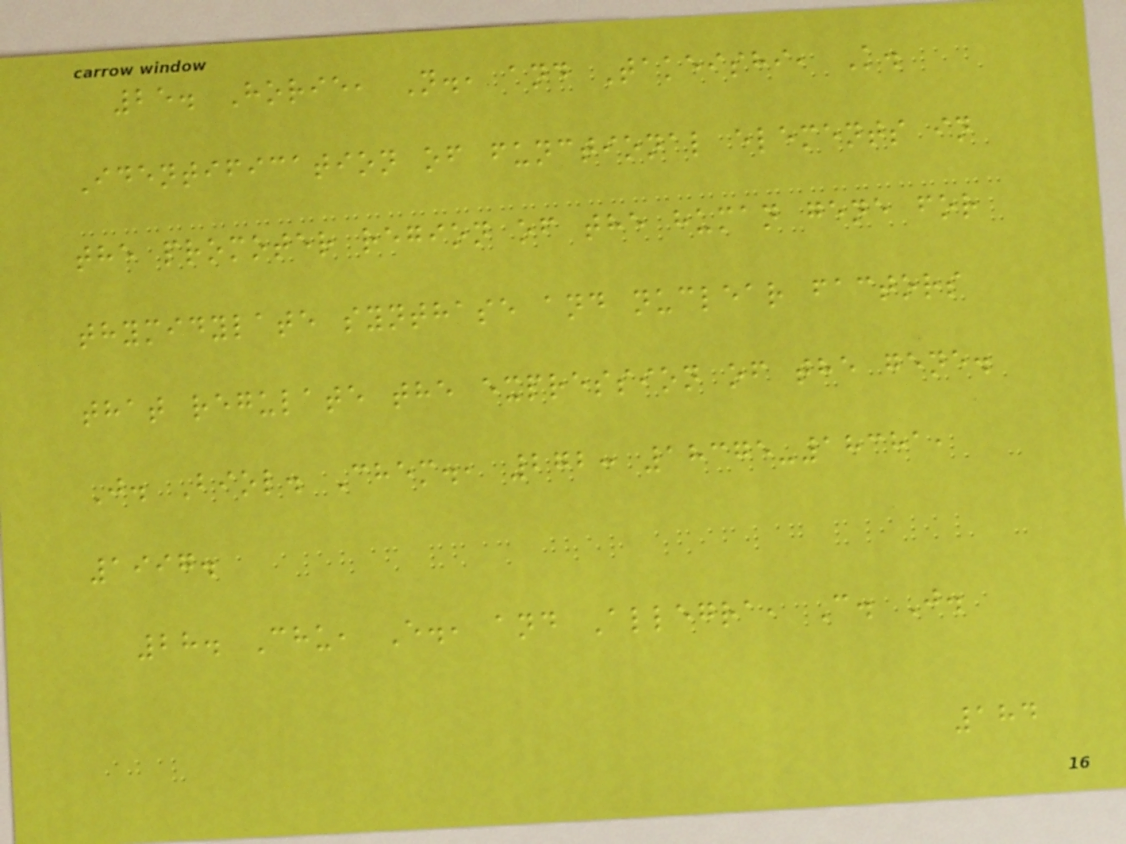25. Horie, N., and Takeishi, K.
Identification of functional elements in
the promoter region of the human gene for
thymidylate synthase and nuclear factors
that regulate the expression of the gene.
J. Biol. Chem., 272: 18375-18381,
1997.
28. Chu, E., and Allegra, C. J.
184
